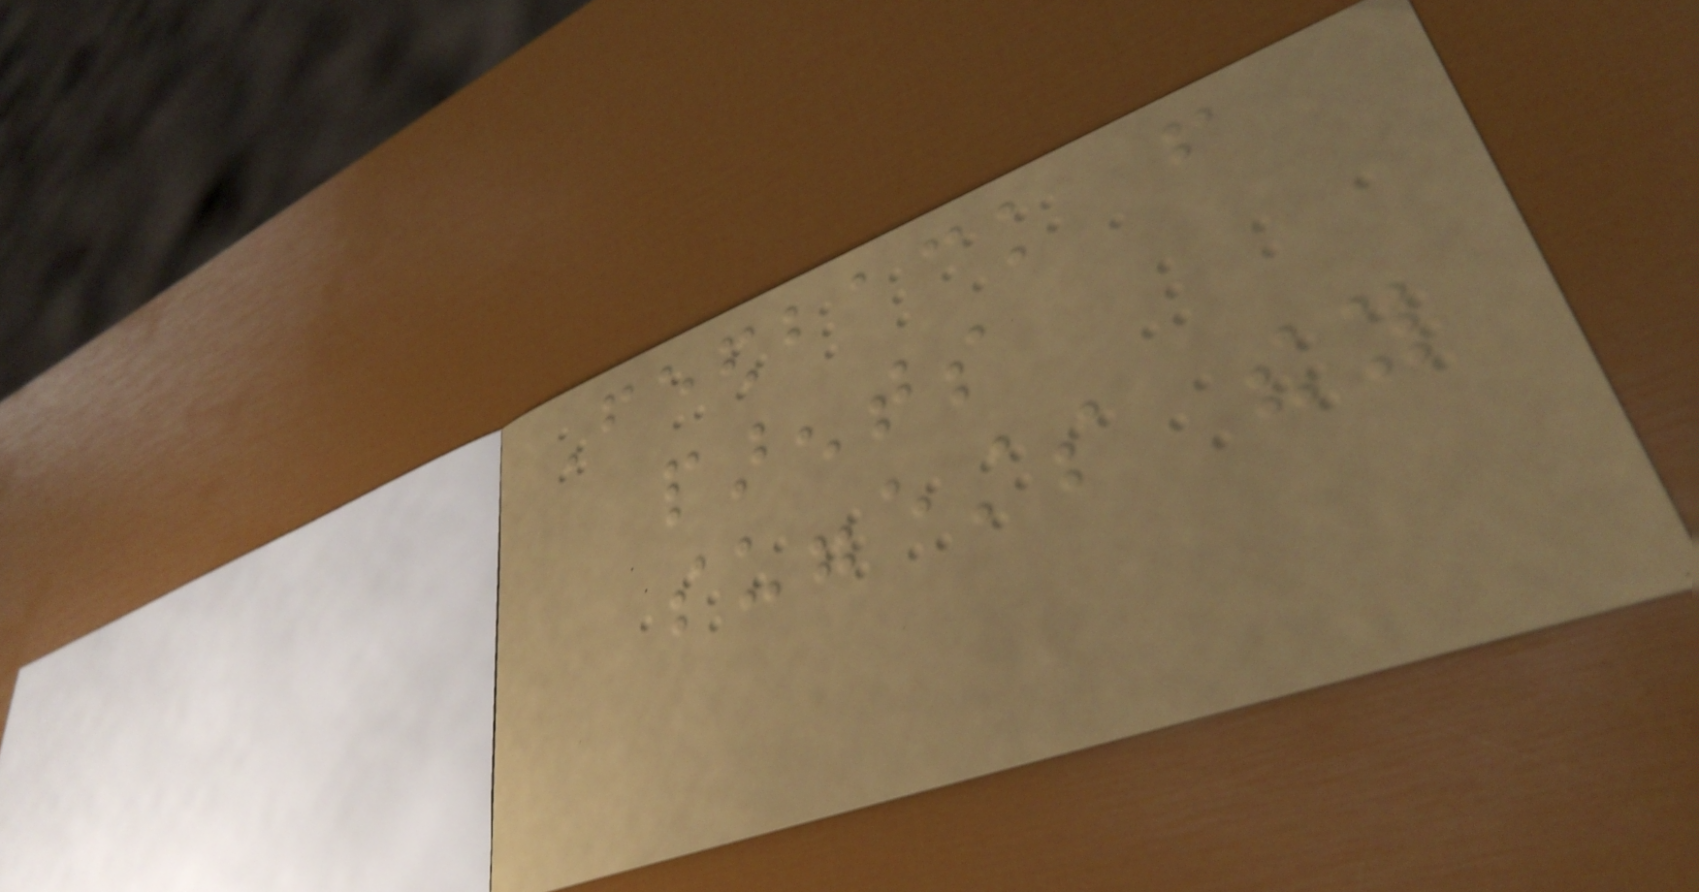Feedback from
parents
suggests they
